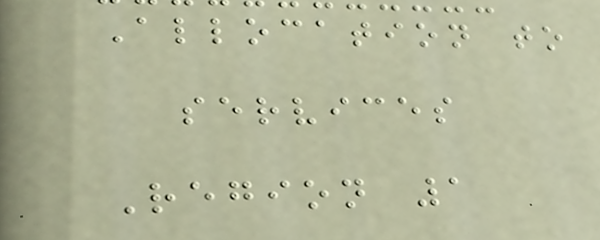Allocation to
services
Region 1
